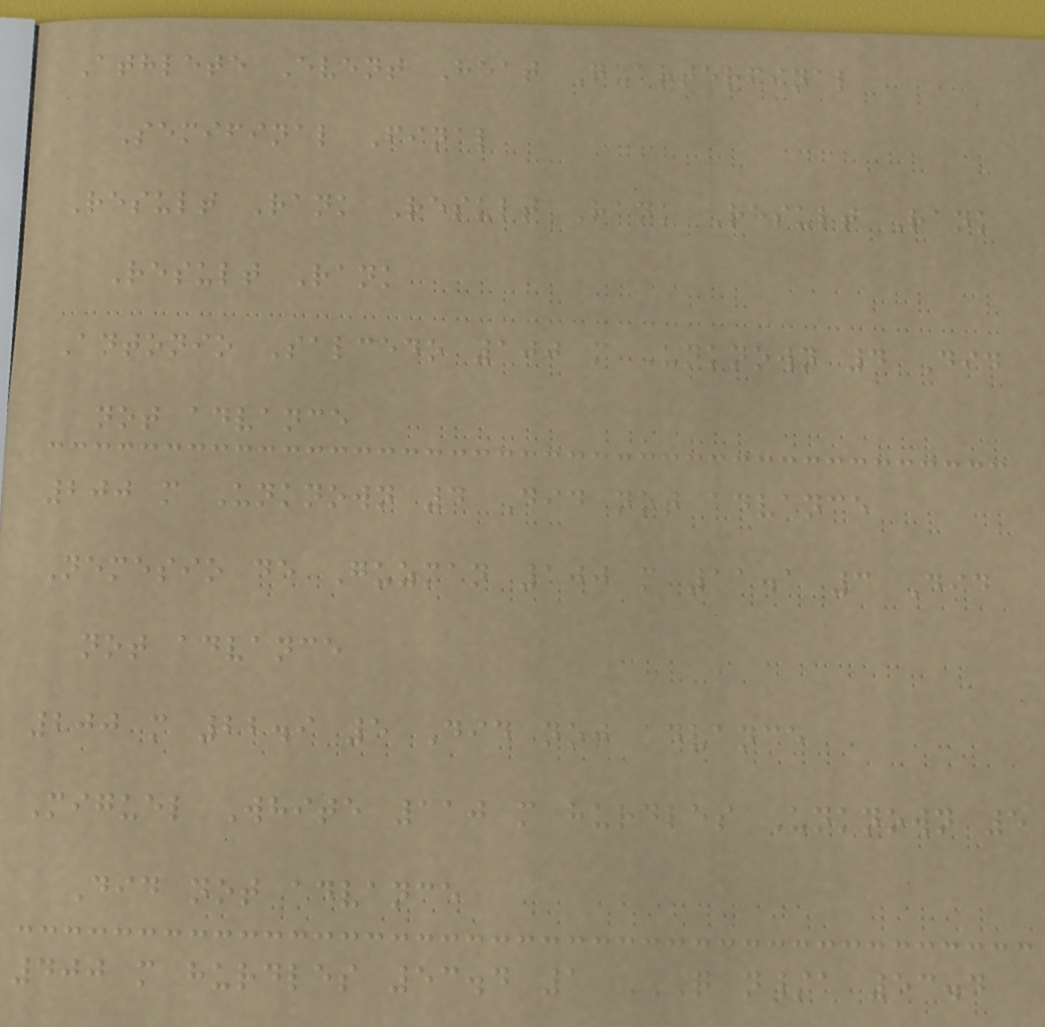Athlete Event Heat Quarterfinal
Semifinal Final
Result Rank Result Rank Result Rank
Result Rank
Antonio Salcedo 100 m Unknown 4 Did
not advance
200 m Unknown 4 Did not advance
Nemesio de Guzman 100 m 11.1 3 Did
not advance
200 m 22.9 5 Did not advance
Miguel White 110 m hurdles Unknown 5
Did not advance
400 m hurdles 53.4 1 Q N/A 53.4
